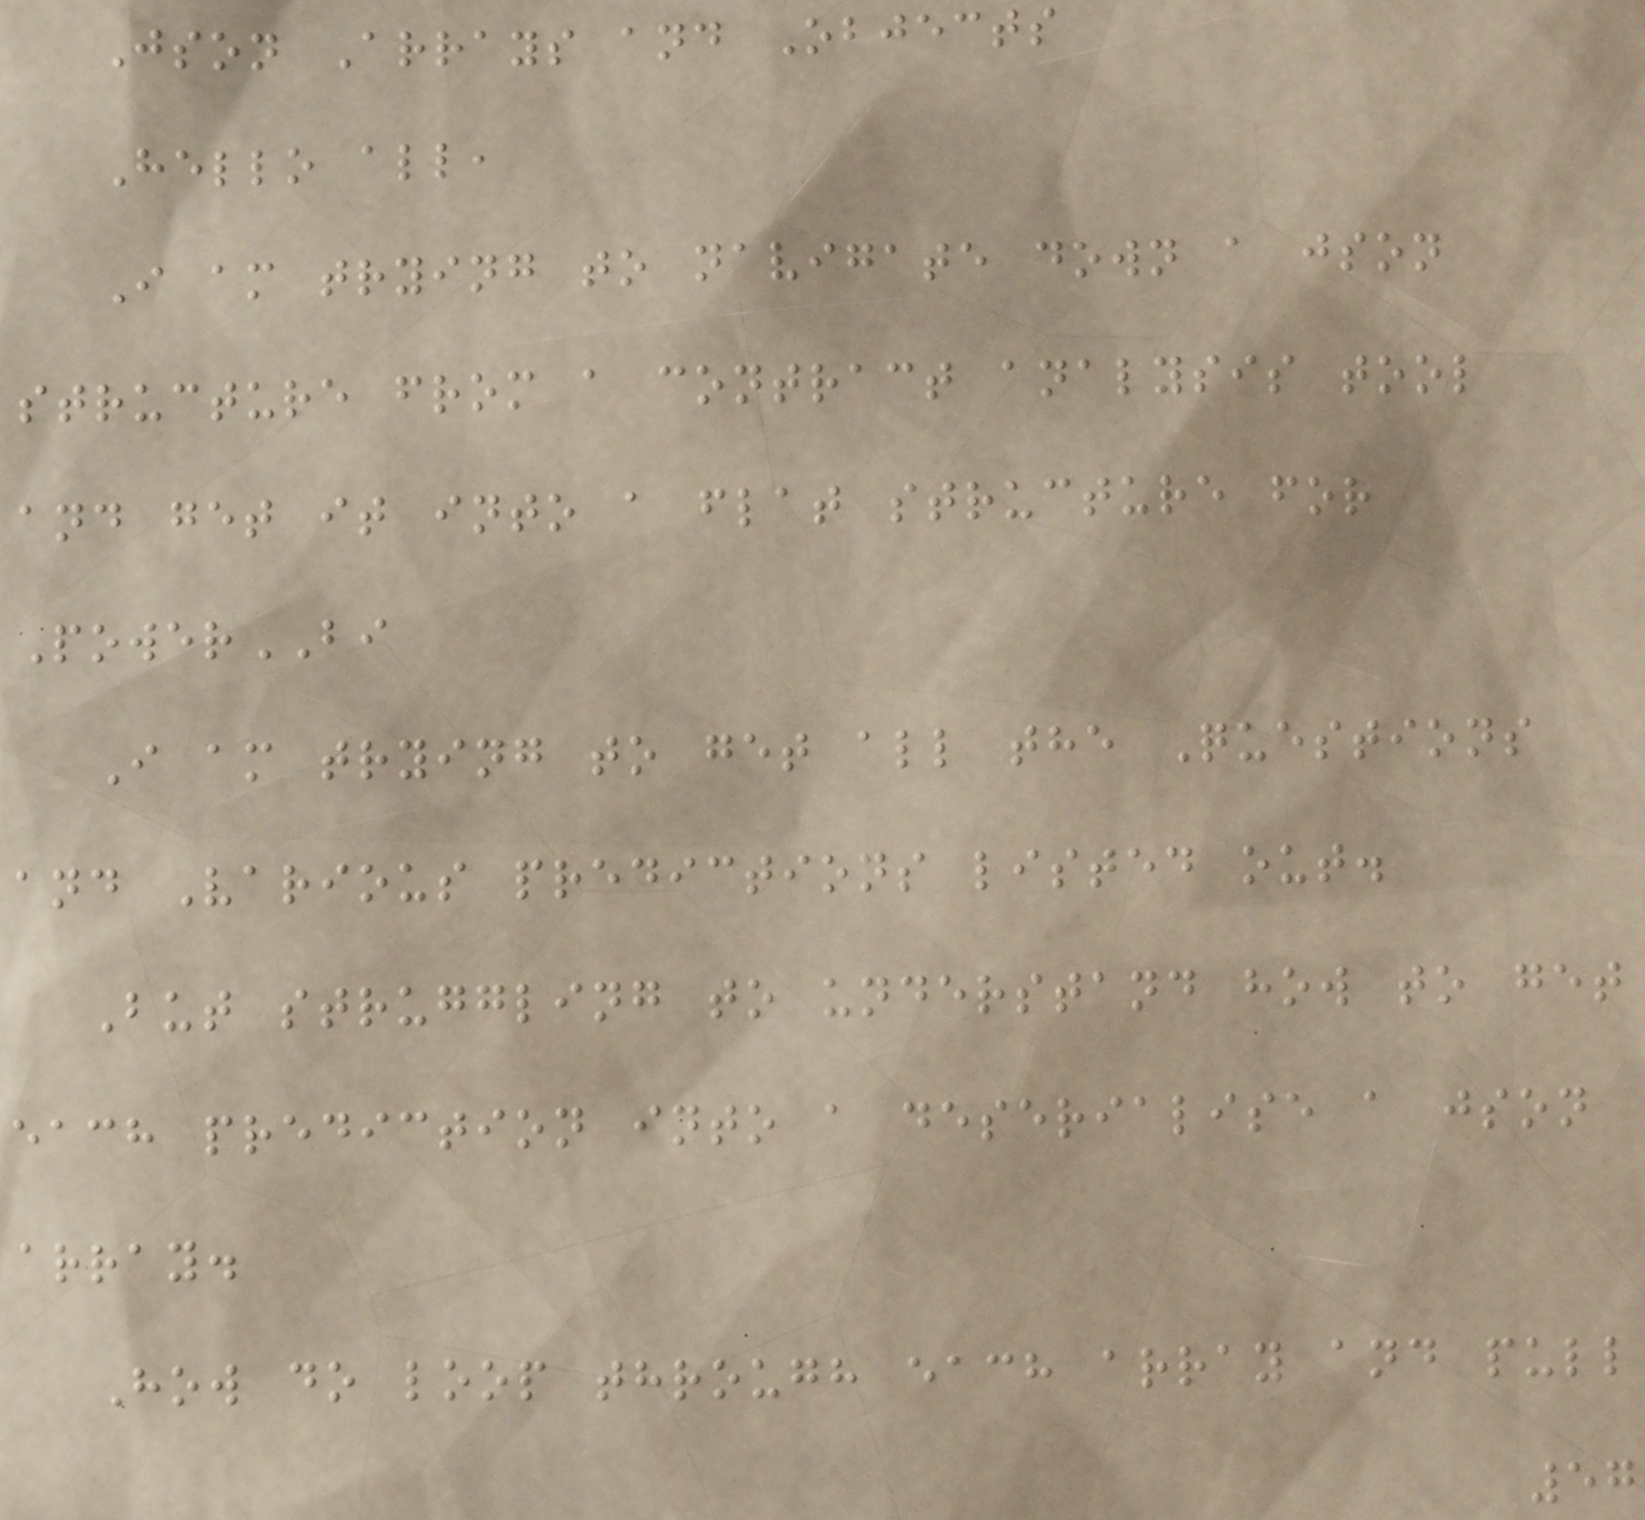Json Arrays and Objects
Hello all,
I am trying to navigate down a json
structure from a contract analysis tool
and get it into a flat structure for
PowerBI
I am trying to get all the Questions
and Various predictions listed out.
But struggling to understand how to get
each prediction into a deserialise a json
array.
How do loop through each array and pull
57
